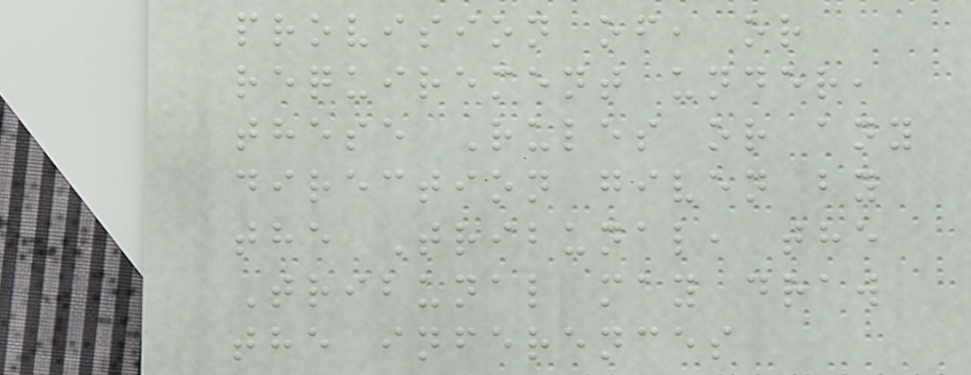provision of, or
requirement under,
these Rules or any
direction given by
the Tribunal, the
Tribunal may draw
the inferences
